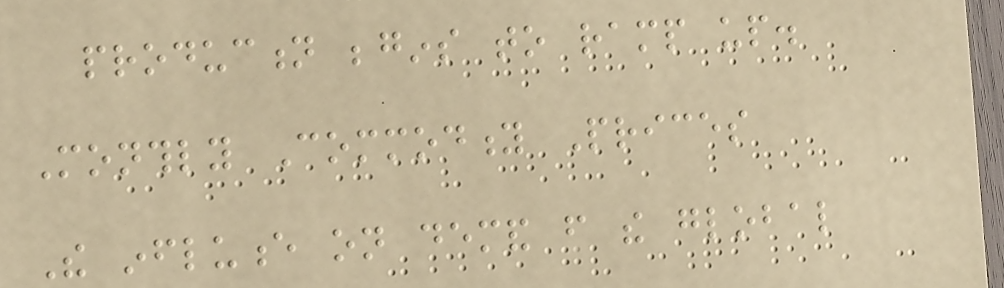production begins to ramp up.
Monthly Commodity Prices
The influence on demand from the global
